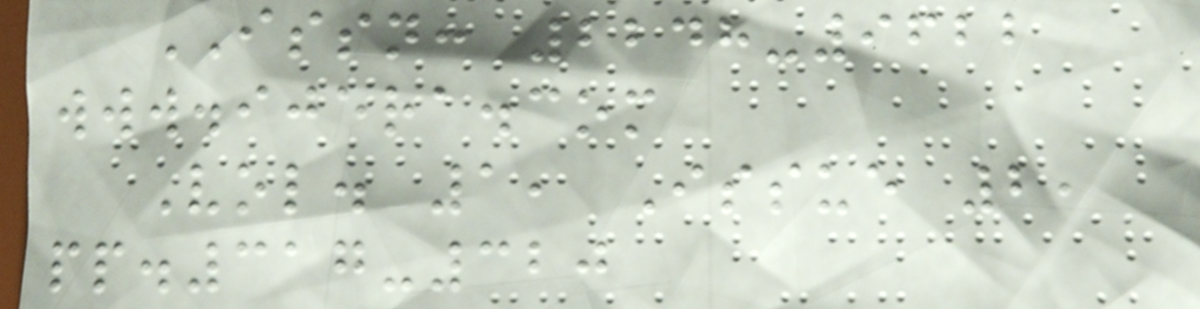ISSN: 2248-9622
www.ijera.com
Vol. 1, Issue 2,
pp.317-320
